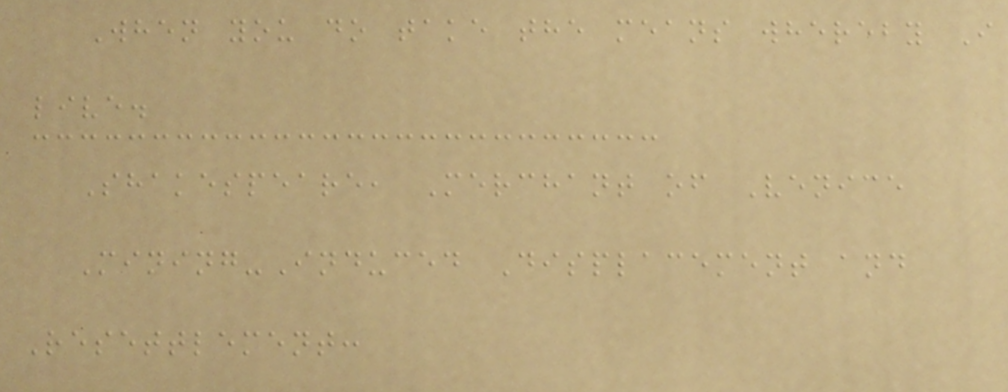When you do take the means whereby I
live.
Shakespeare, Merchant of Venice
Mining-Induced Displacement and
Resettlement:
